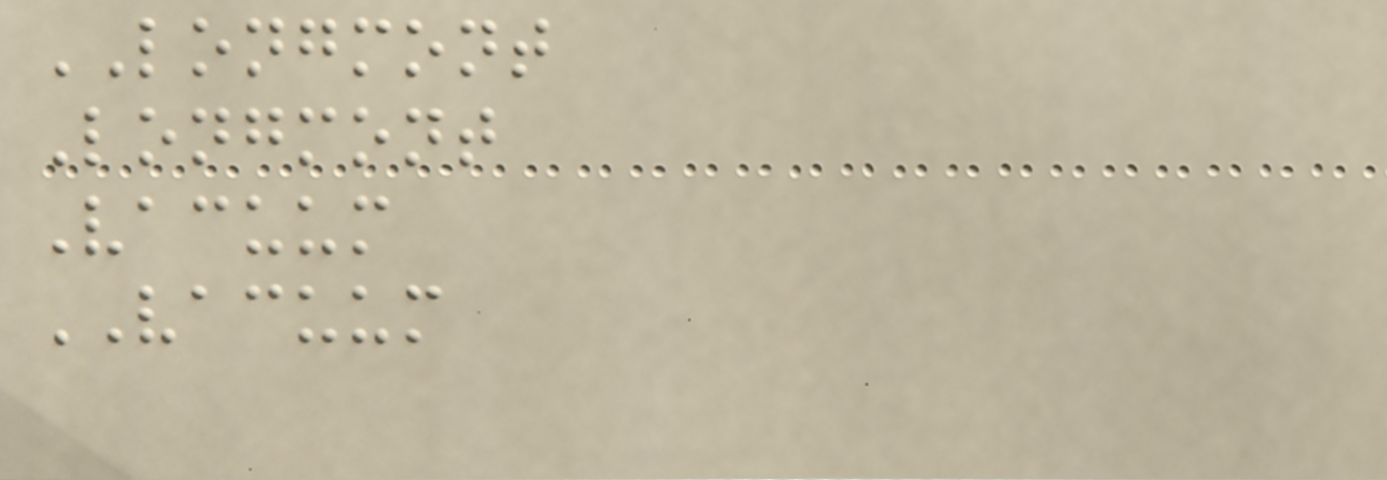LONGMONT
Longmont
Vacuum
VACUUM
